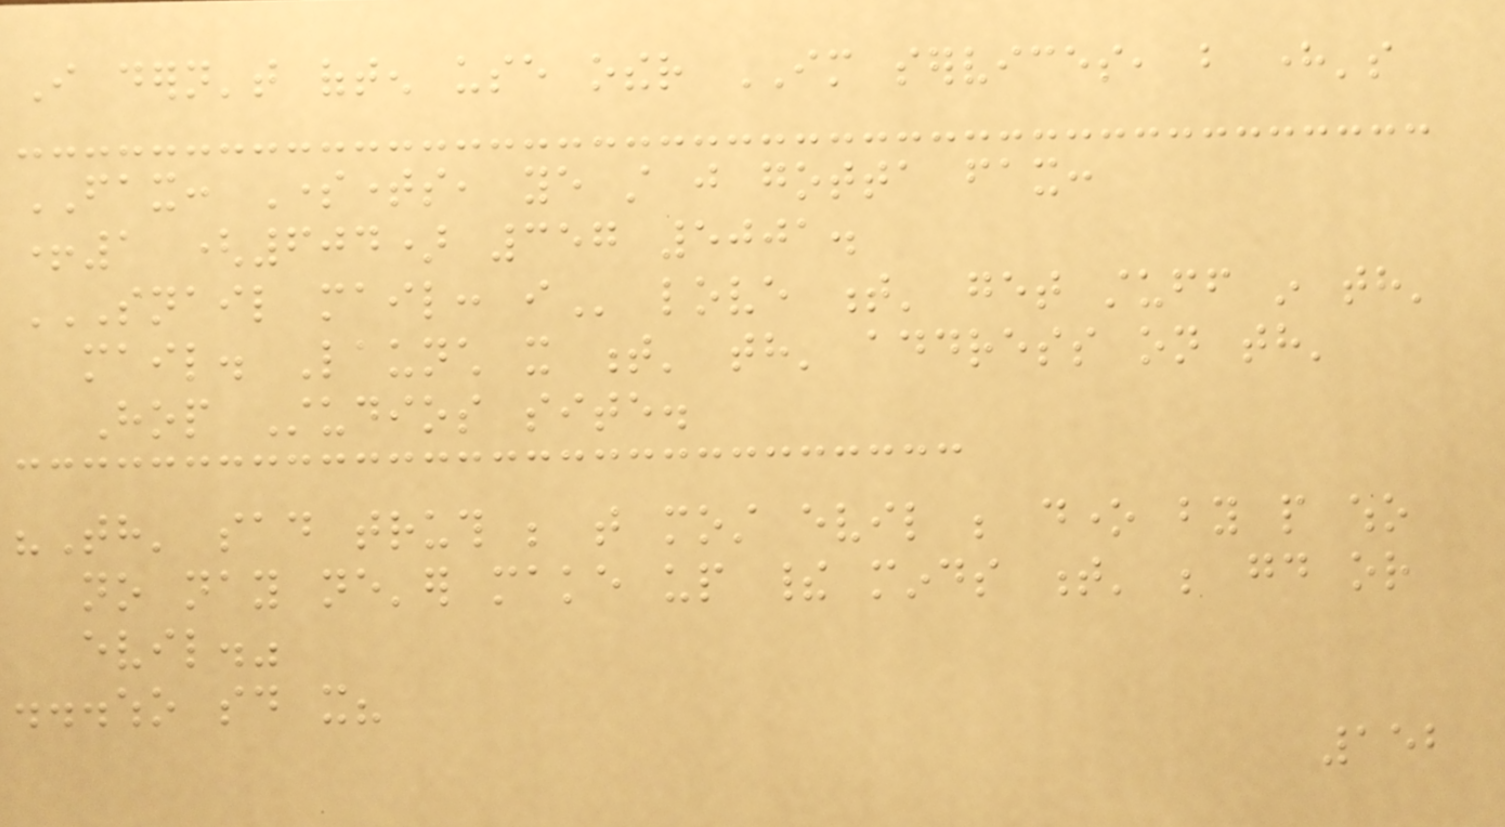I dern't often use other IM services, but here's
FAX: Sometimes, ye still just gotta fax:
+1 (604) 357 5001.
SNAIL MAIL: I love t' get stuff in th'
mail. Launch it t' th' address on th'
Hop Studios site.
"Th' sad truth be that most evil be done by people who
no nay ne'er make up their minds t' be good or
evil."
...who said it?
152
